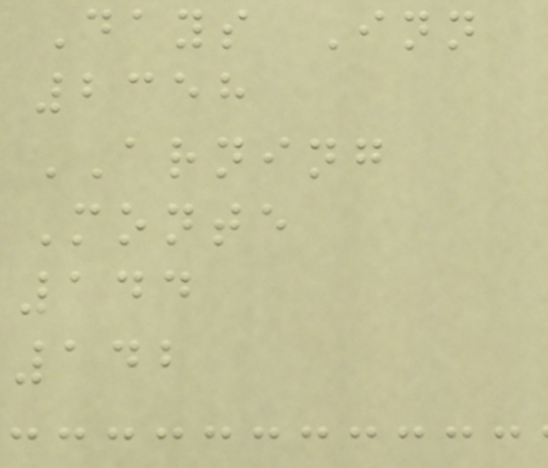Days Inn
2358
ARNING
Monte
144
142
